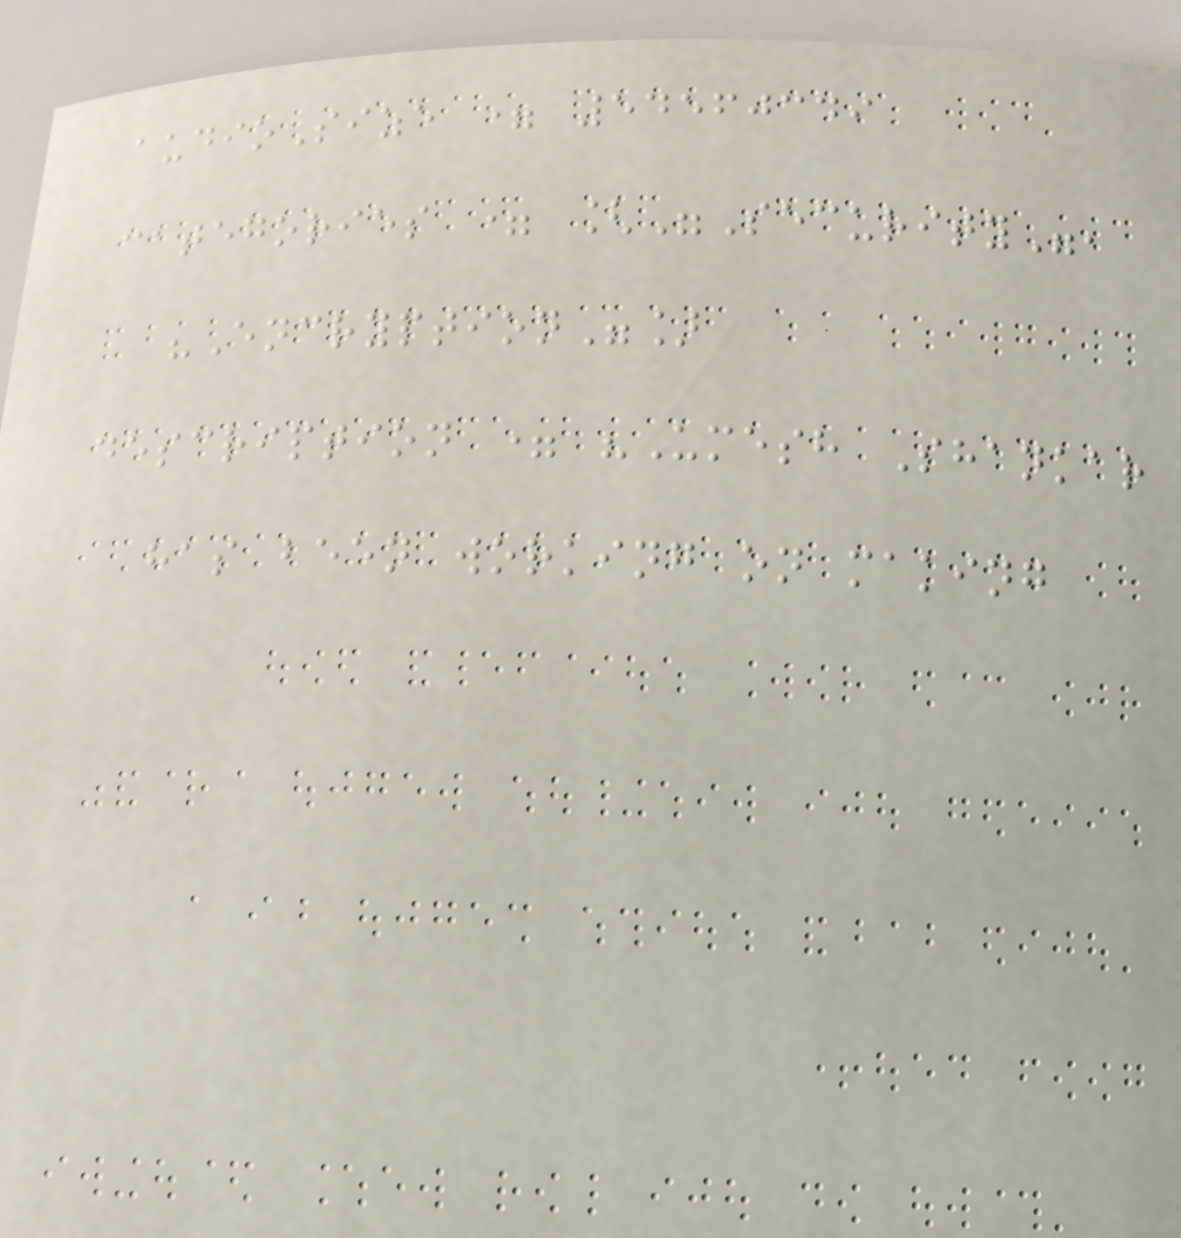audioSize = 54560349
categories = ["Security",
"Encryption"]
description = "Umesh Shankar
has been working on making
